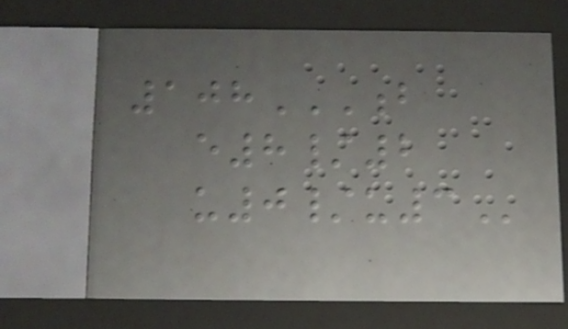108B
E8/2
U0/U3
